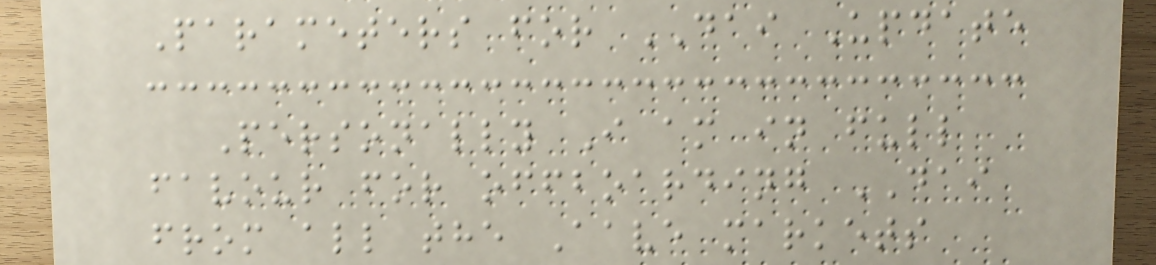Parameters for DAI Update
Personally I am in full
favour for offboarding DAI
from all the Aave markets
